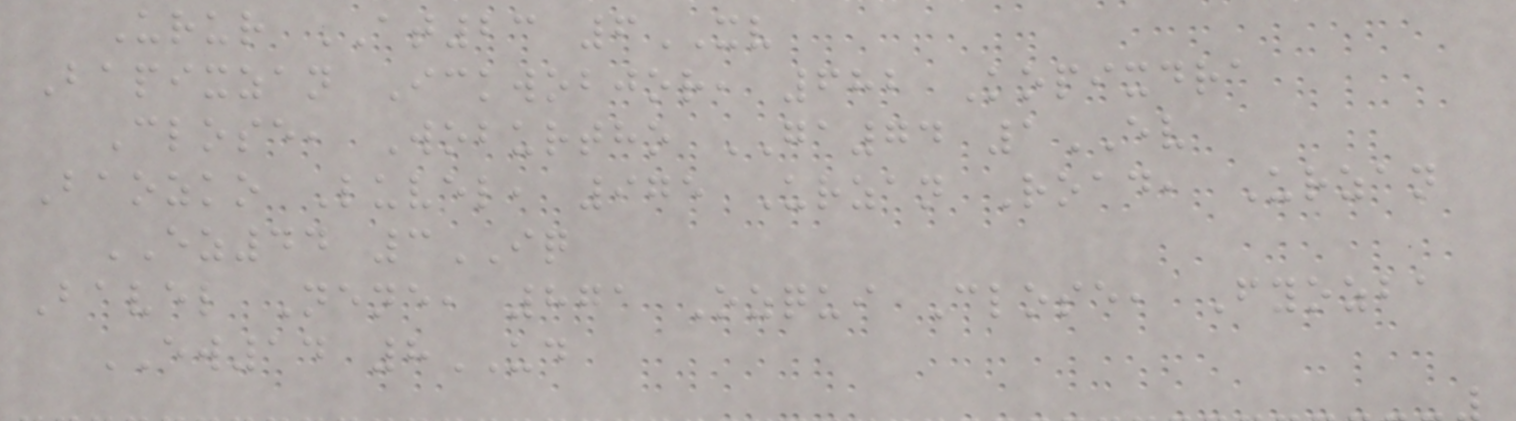Urur AT23 6XV
Bapixzan Ickwobjor, 682 Kopixdra
Close, Woburtho GA74 1EV
Baozko Luvel, 975 Urzan Road, Urzan
EZ44 3IQ
Bavel Nene, 871 Ozqui Close, Fyozba
EW14 8UD
